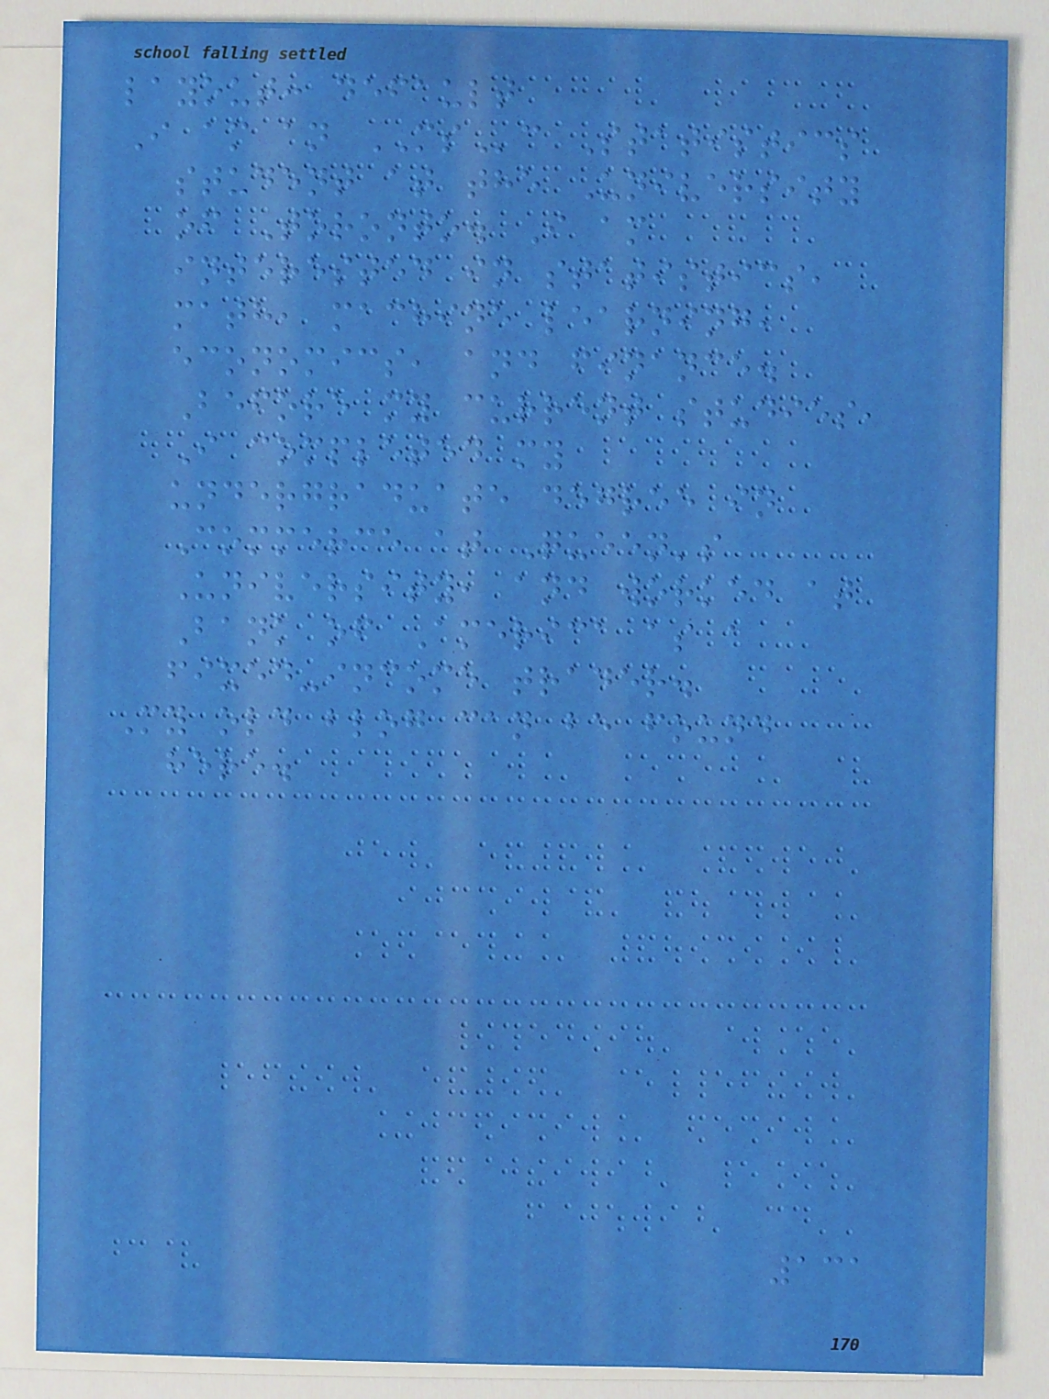layout: default
I am an MSc Statistics
student at the University
of Toronto. I am
interested in statistics,
math, machine learning,
economics, and finance.
Before my current studies,
I completed my
undergraduate degree in
Commerce at Queen's
University, and worked at
Bank of America as a
fixed-income trader.
My old blog can be found
here.
131
